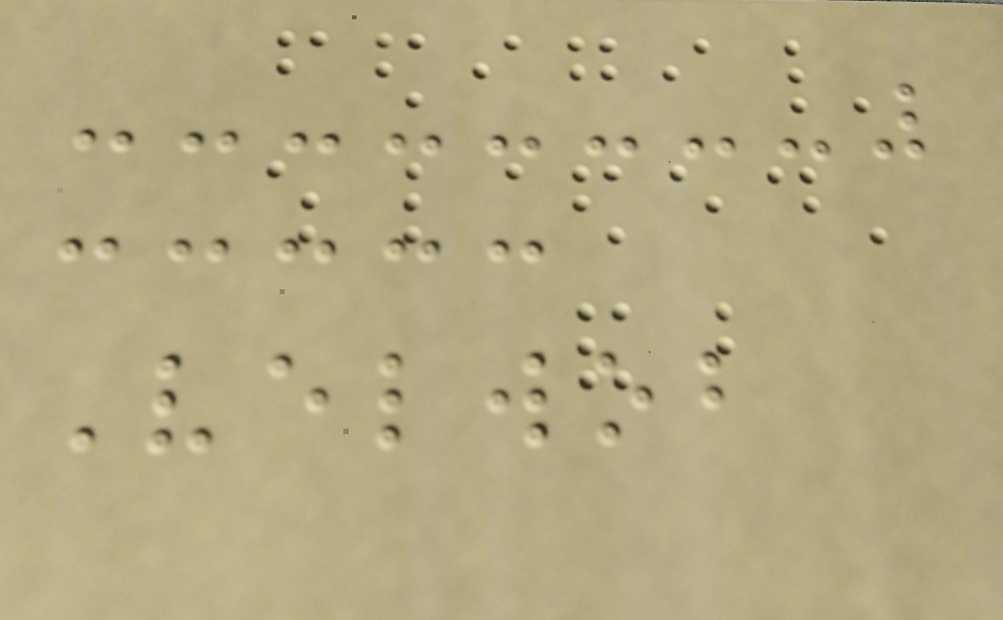Velwob
